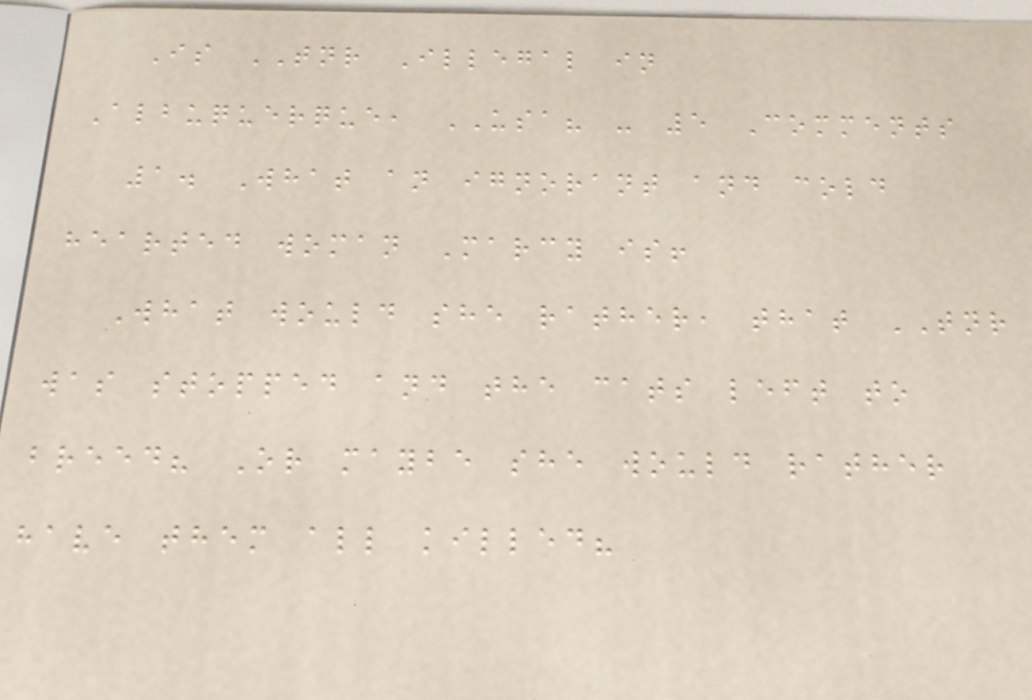Is TNR Illegal in
Albuquerque, USA? - 5 Comments
1. What an ignorant and cold
hearted woman Marcy is!
What would she rather, that TNR
was stopped and the cats left to
breed? Or maybe she would rather
have them all killed?
